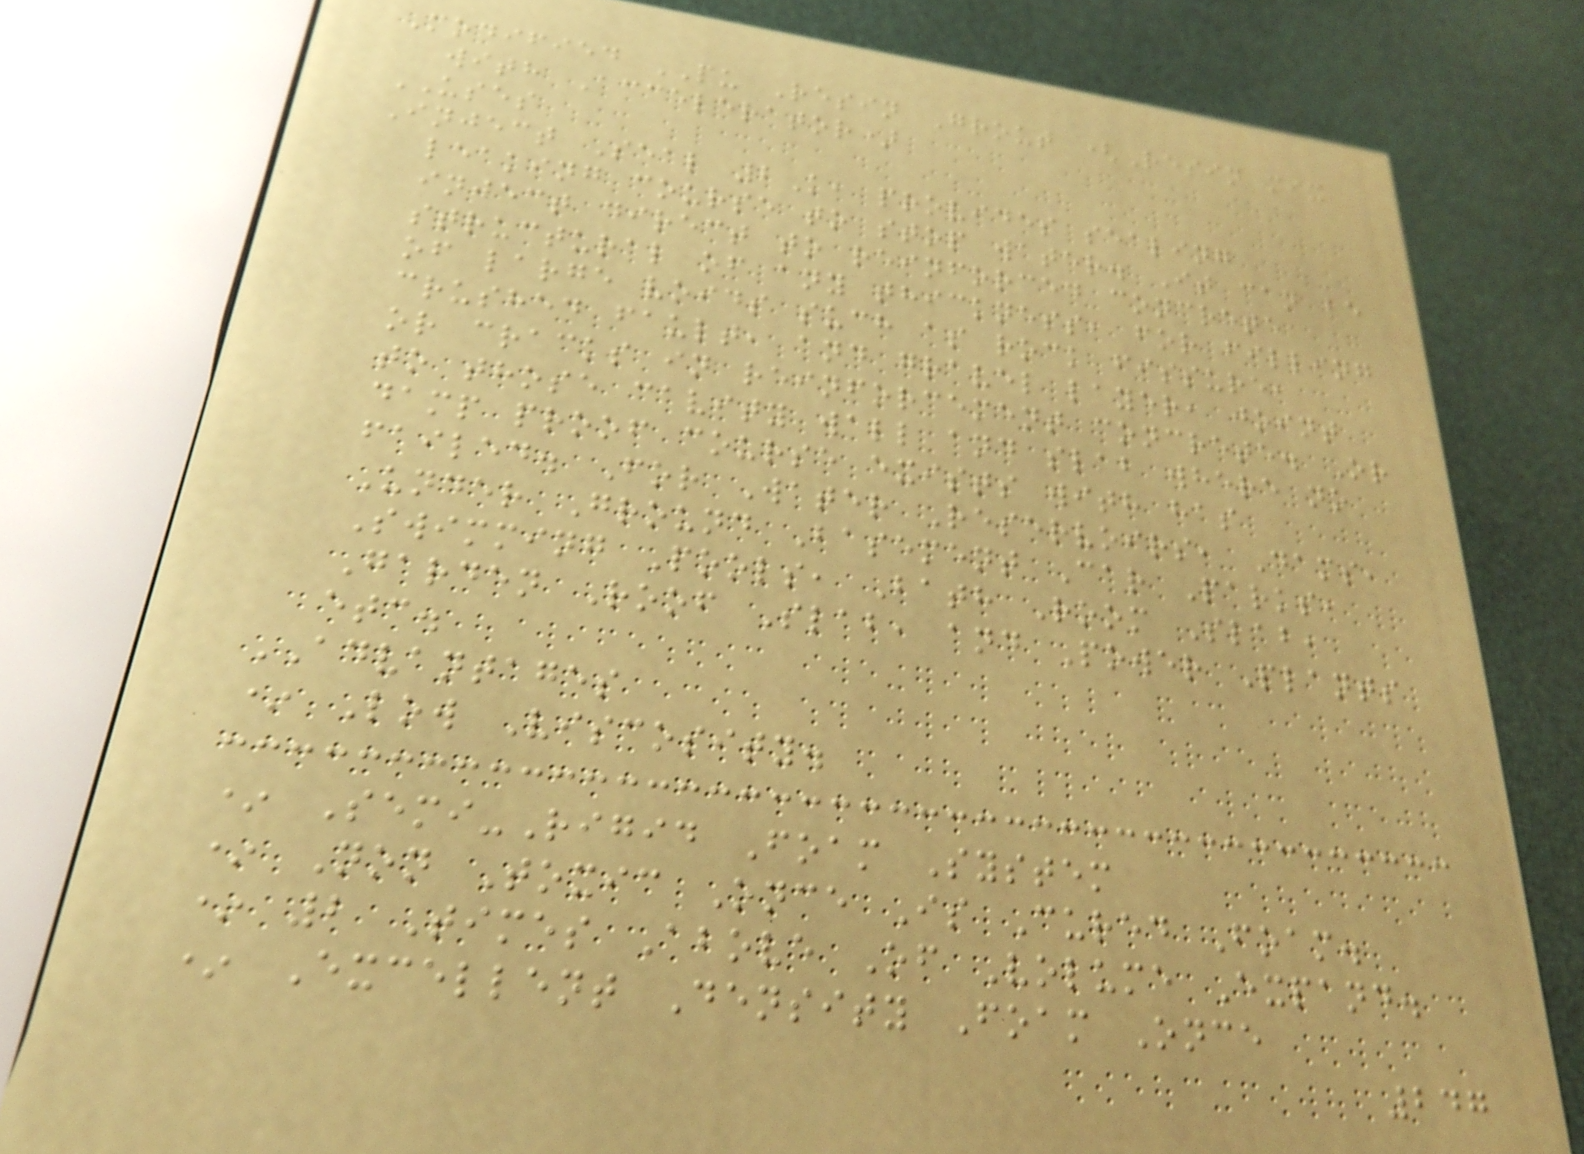Modified PU Resin Grout (Resin mix
with Accelerator)
USES
Inject Seal 2K, provides sealing
leaking course to stop water. It can be
inject direct to reinforced concrete
structural of any thickness, for filling
of large voids such as rock fissure,
crushed fault, and gravel layer, joint
or cracks in reinforcement concrete. Or
to those cavity wall and slab where no
damp proof course exists with has
failed. For Water Reservoirs, Dams,
Under Ground Basement Car Parks,
Swimming Pools, Bath Room Slab,
Garden Roof Slab, and Power Plants
etc.
ADVANTAGES
* Low Viscosity.
* Semi-Rigid Foam System
* Non Toxic Once Is Cured Foam.
* 2 Times Above Of Volume Expand.
* Excellent Density Foam Once
247
